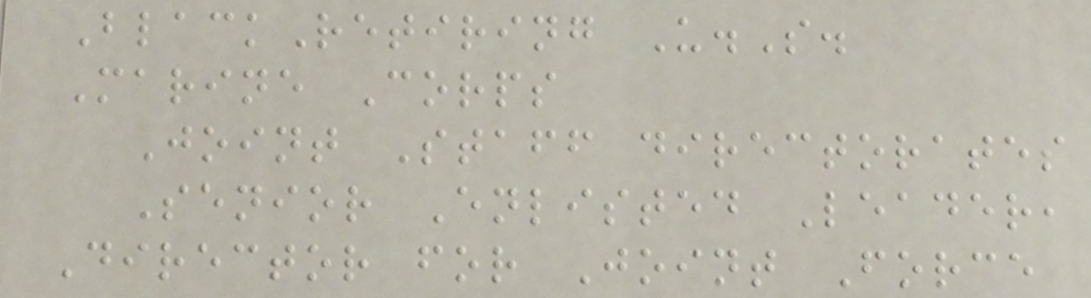BlackRetiring U.S.
Marine Corps
Joint Staff directorates
Senior Enlisted Leader,
Director for Joint Force
